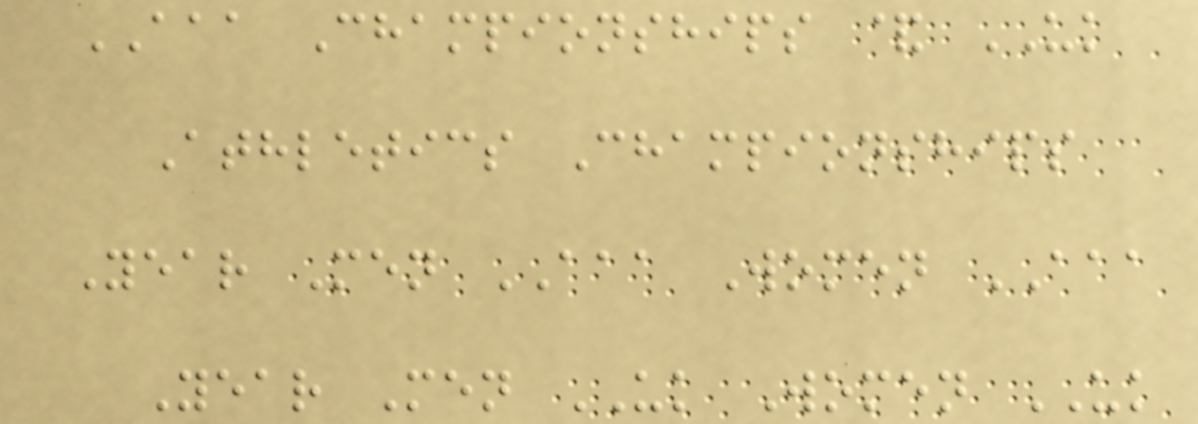AAA Championships & UK
Athletics Championships
Year Men AAA Women AAA
Year Men UK Women UK
